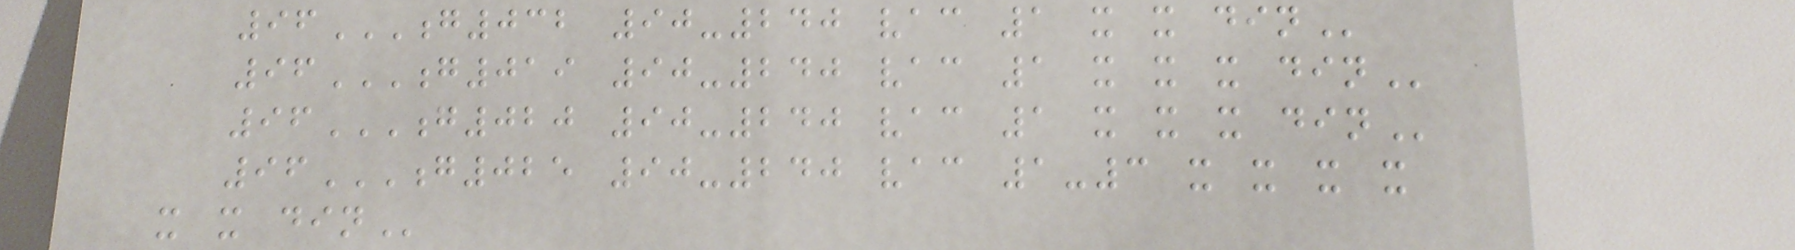96G032 90-240 VAC 1 X X DIN
96G019 90-240 VAC 1 X X X DIN
96G020 90-240 VAC 1 X X X DIN
96G025 90-240 VAC 1-3 X X X X
X X DIN
